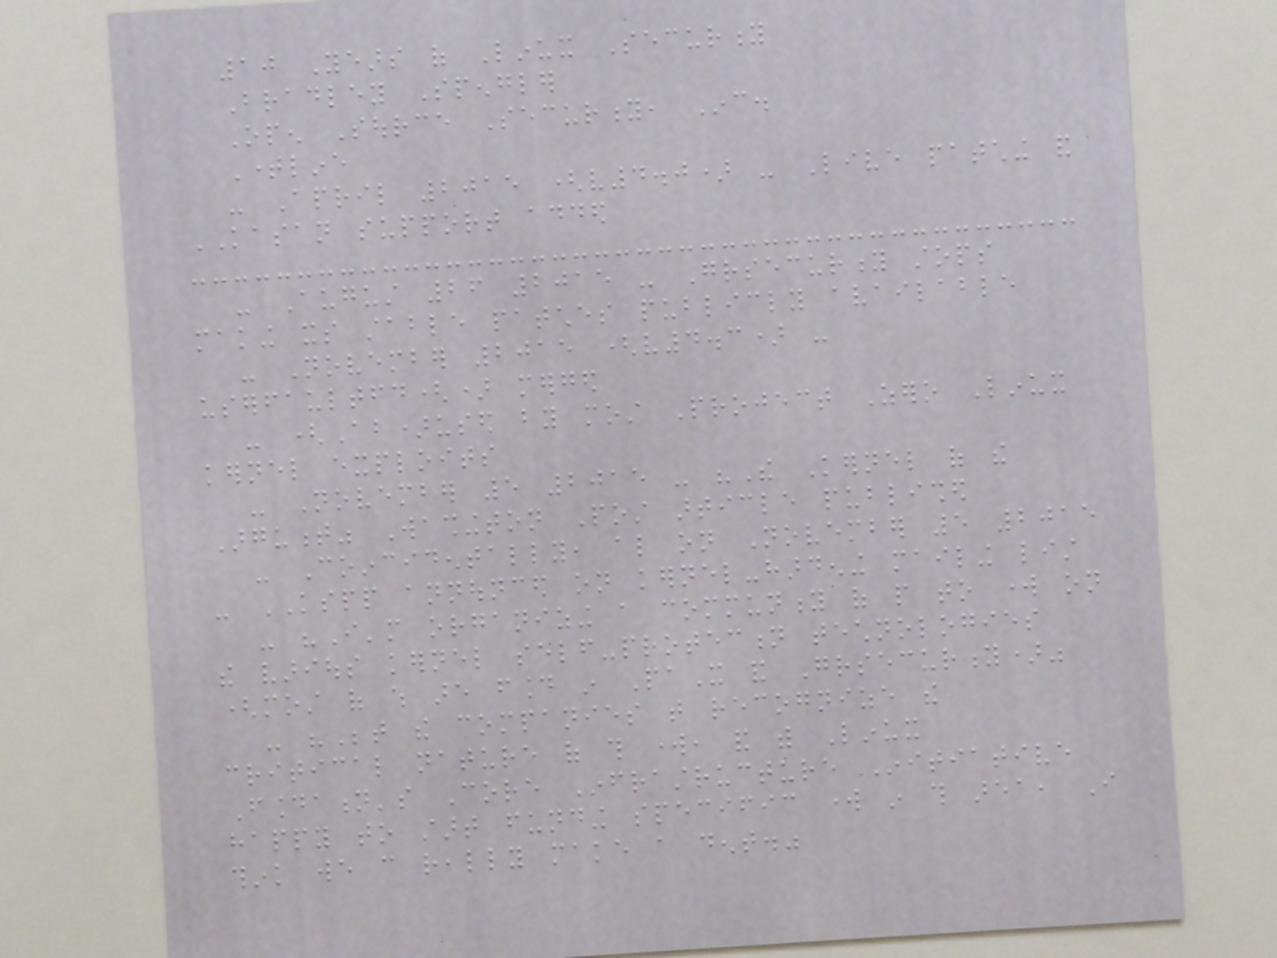10 Years of Linux Security
Bradley Spengler
Open Source Security, Inc.
Timeline
- April 2015 (v4.0) - Live patching and
KASAN support added
- August 26 2015 - Grsecurity stops
making its stable patches publicly available
- November 2015 (v4.3) -
userfaultfd() merged
- (Ab)used by most Project Zero Linux
kernel exploits
- November 5 2015 - "The Kernel of the
Argument" Washington Post article published
- Coincidentally, also on November 5 2015
- KSPP announced on kernel-hardening mailing list
- "I'm organizing a community of people to work on
the various kernel self-protection technologies
(most of which are found in PaX and Grsecurity)"
- "Between the companies that recognize the
critical nature of this work, and with Linux
Foundation's Core Infrastructure Initiative
happy to start funding specific work in this area, I
think we can really make a dent."
